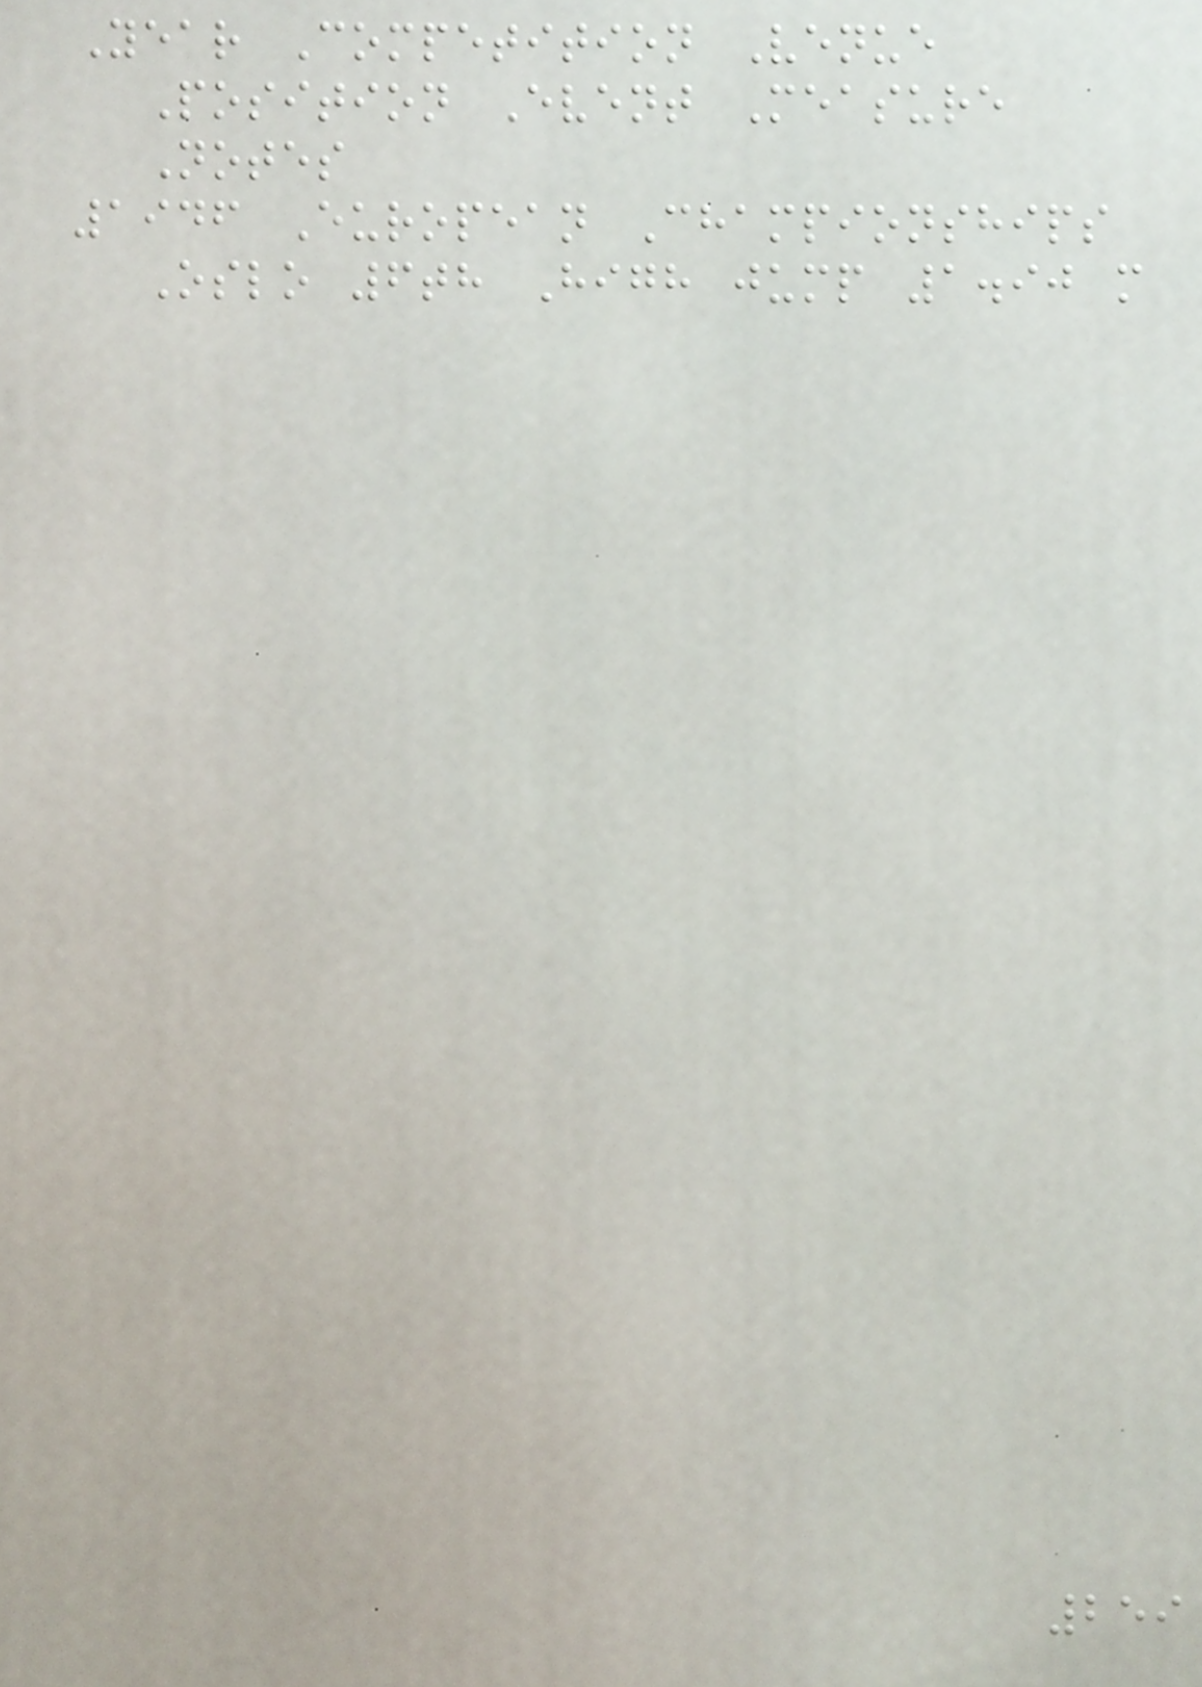Year Competition Venue
Position Event Measure
Notes
1946 European Championships
Oslo 6th High jump 1.90 m
259
